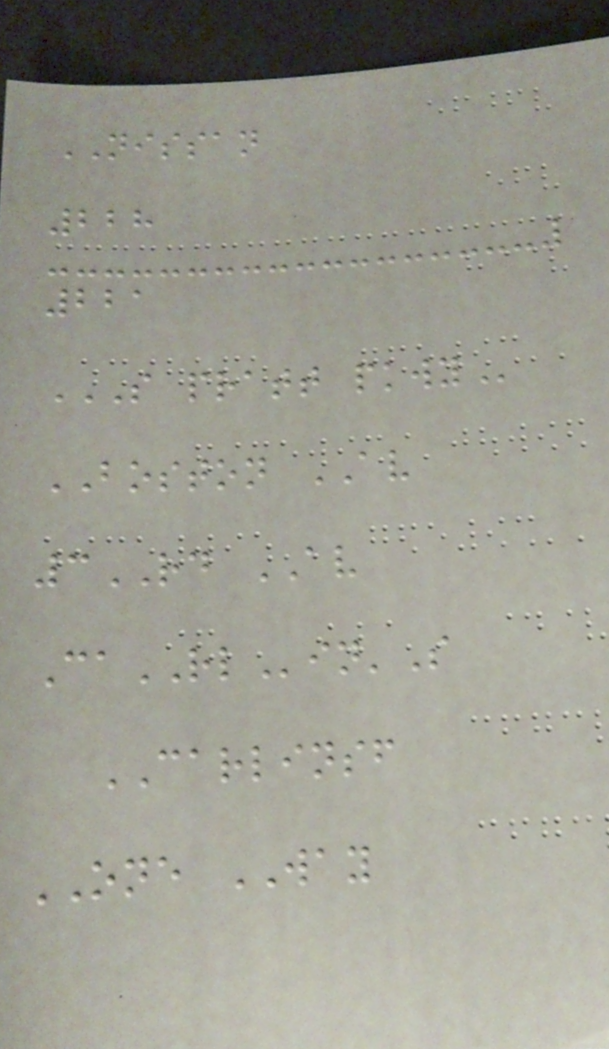NISSAN
228
221
S PRATT PKWY
BOSTON AV
3RD AV
CaRLin'S
CARLINSF
ONE WAY
